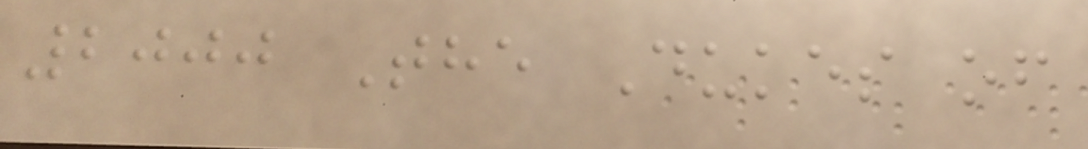2000 The Dukes of
